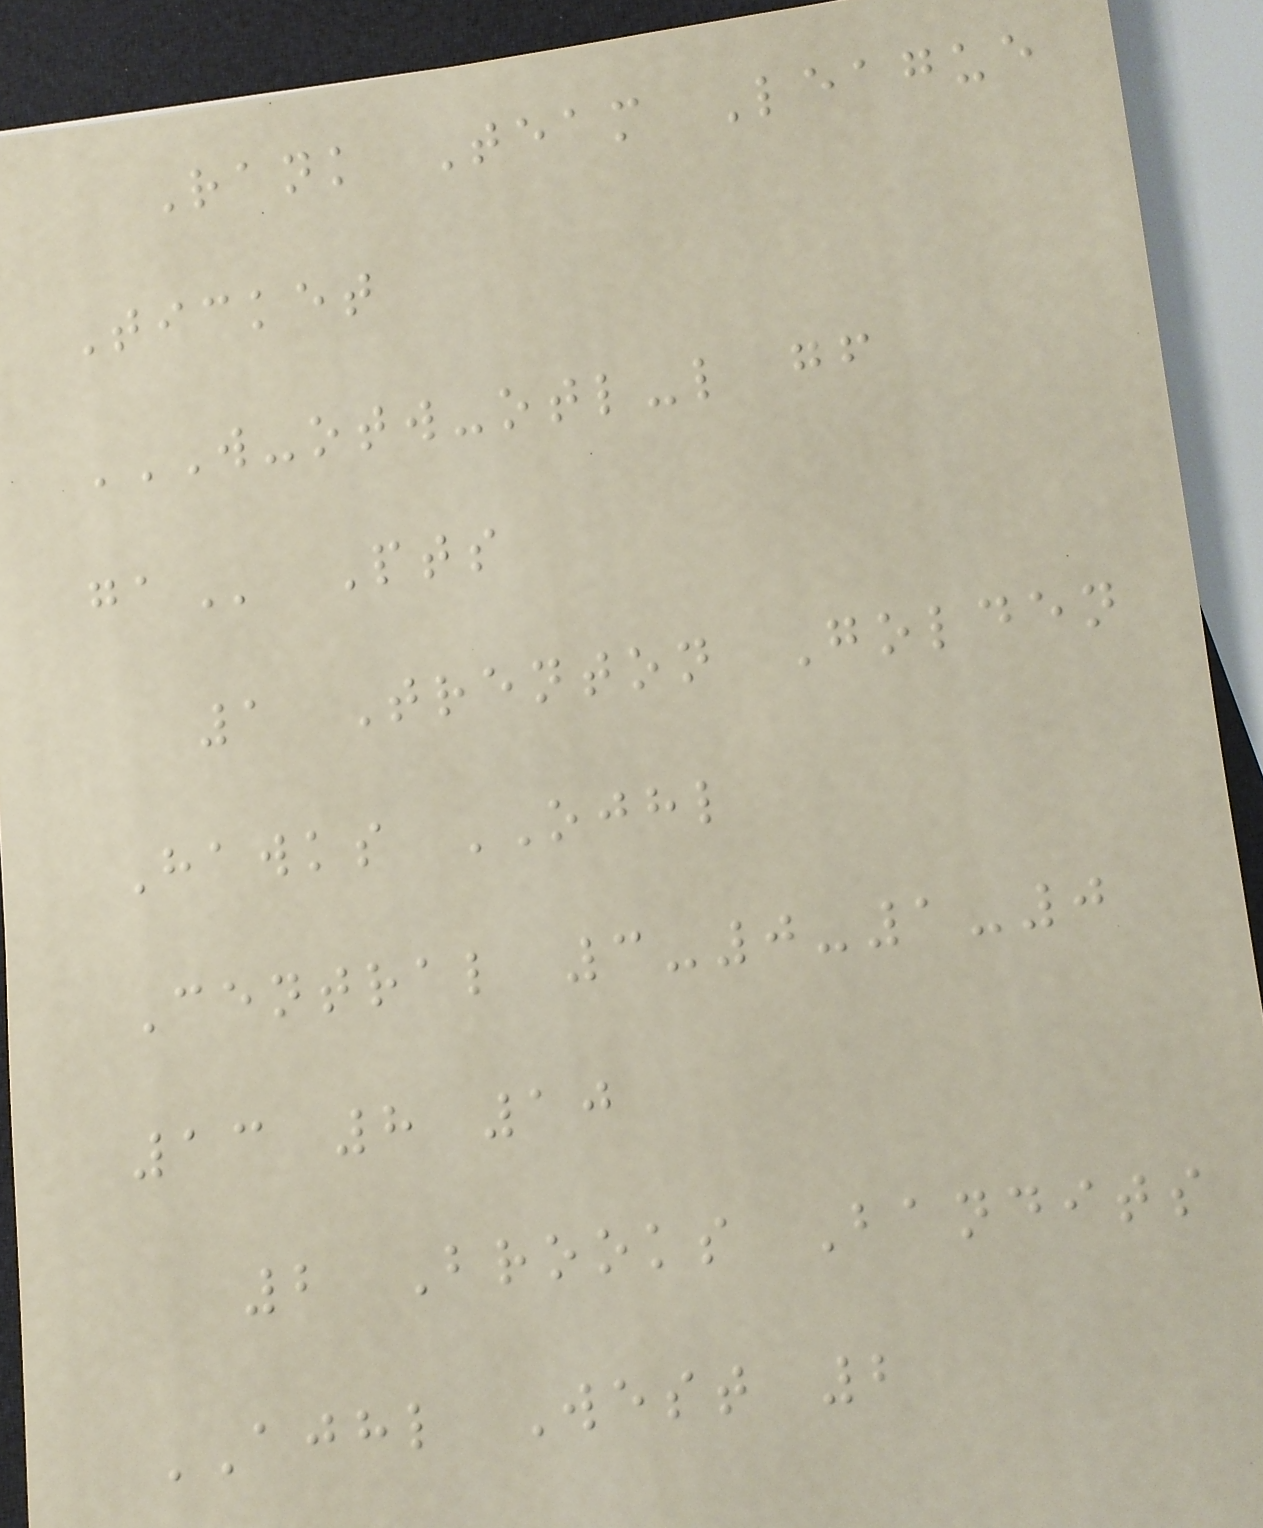Rank Team League
Ticket
W-OTW-OTL-L GF
GA Pts
1 Trenton Golden
Hawks OJHL
Central 3-0-1-0
13 8 10
2 Brooks Bandits
AJHL West 2
